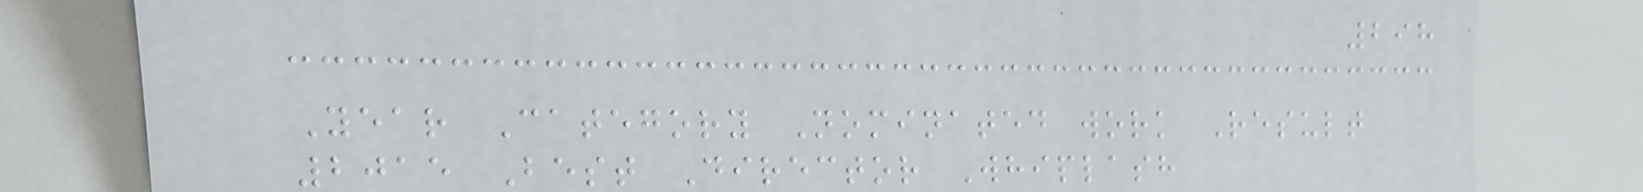298
Year Category Nominated work Result
2015 Best Director Whiplash
